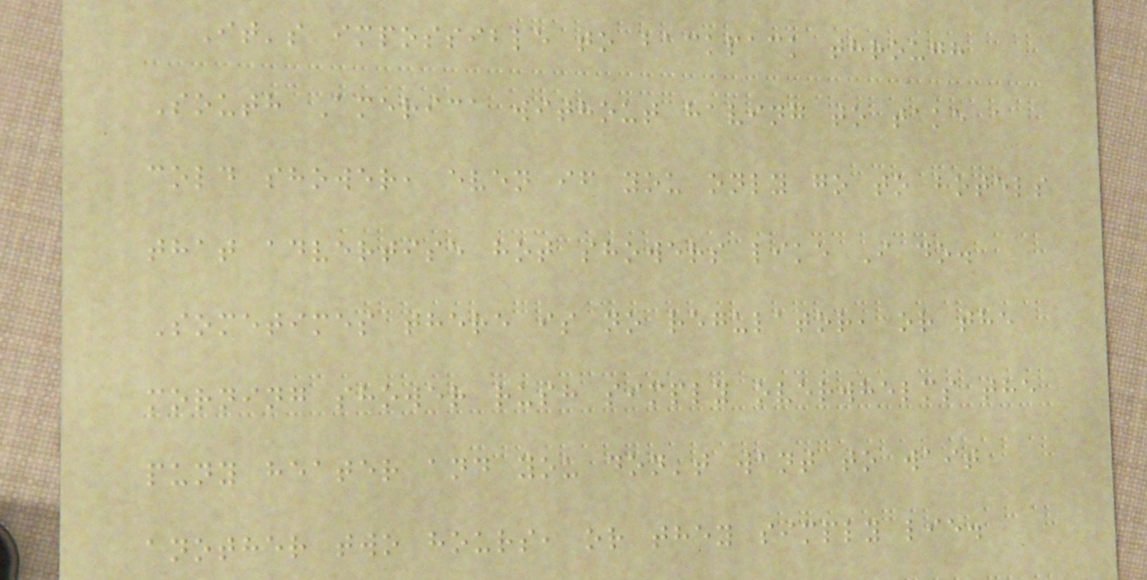It's impossible to backpack through
South America without having to take a
cold shower, even if you only go to hotels
that advertise hot showers like I do.
Sometimes there is no regulator, or the
morning shower rush simply overwhelms the
puny heater and you don't want to wait
another two hours, or they simply lie.
